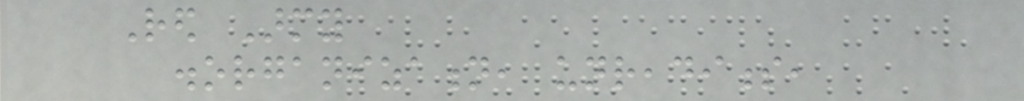Red Army
disorganization, unreadiness,
